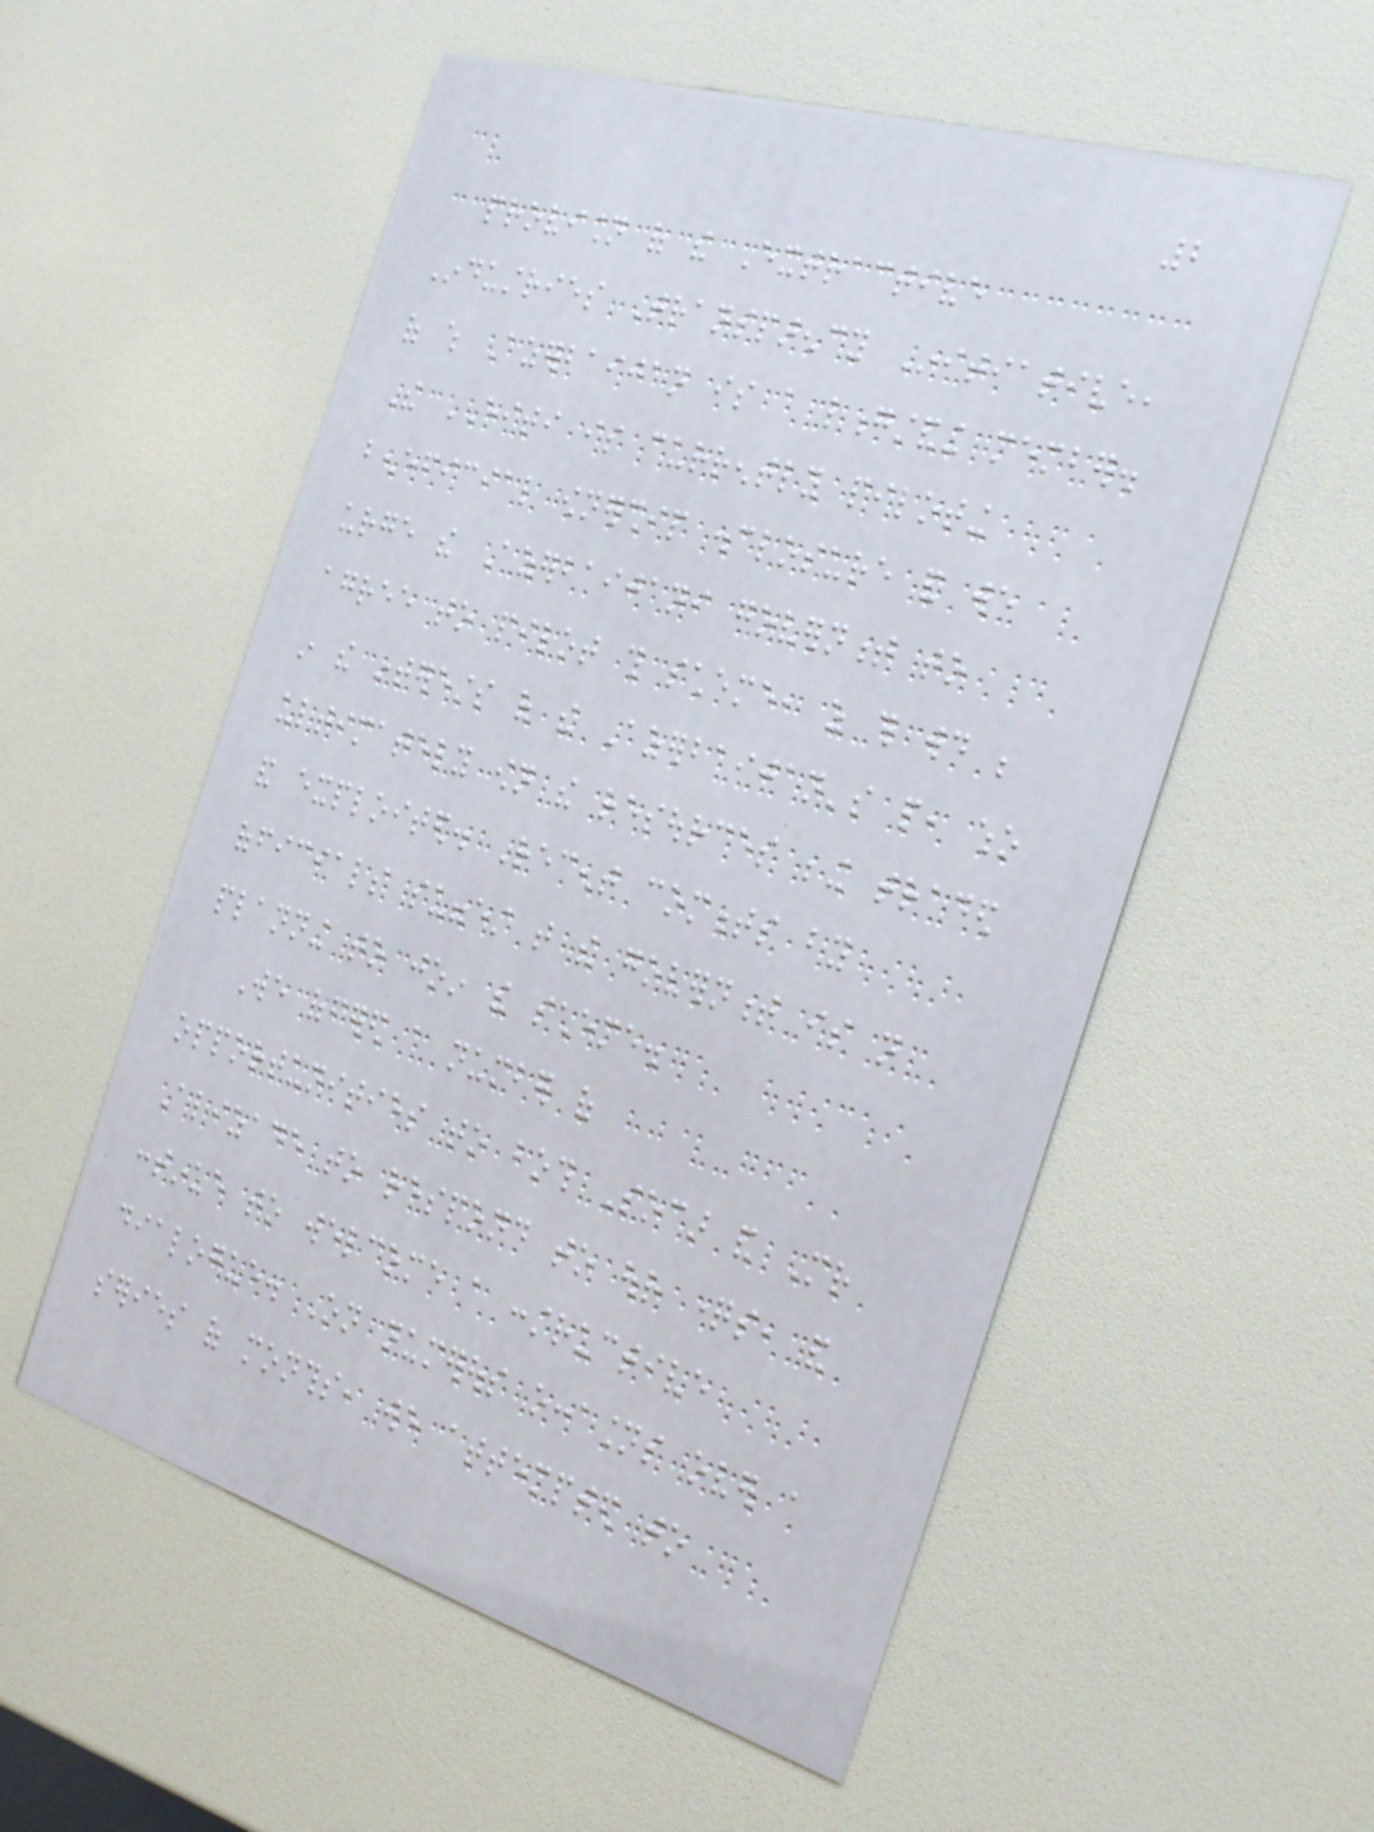2
provision of the Extractive
Industries Transparency Initiative,
of which Azerbaijan is a longstanding member.
The EITI is currently piloting
beneficial ownership disclosure and we
urge the Azerbaijani government to
agree to pilot this scheme, as this would be
in the interests of the Azerbaijan's people, who
ultimately own the resources being traded
and exploited. Recent comments by
officials suggest that the government is not
planning to join the scheme.
We offered a number of
opportunities to both Socar and Mr
Alizade to respond to our questions, and
continue to welcome a constructive
dialogue. On numerous occasions over a
series of months, we attempted to
